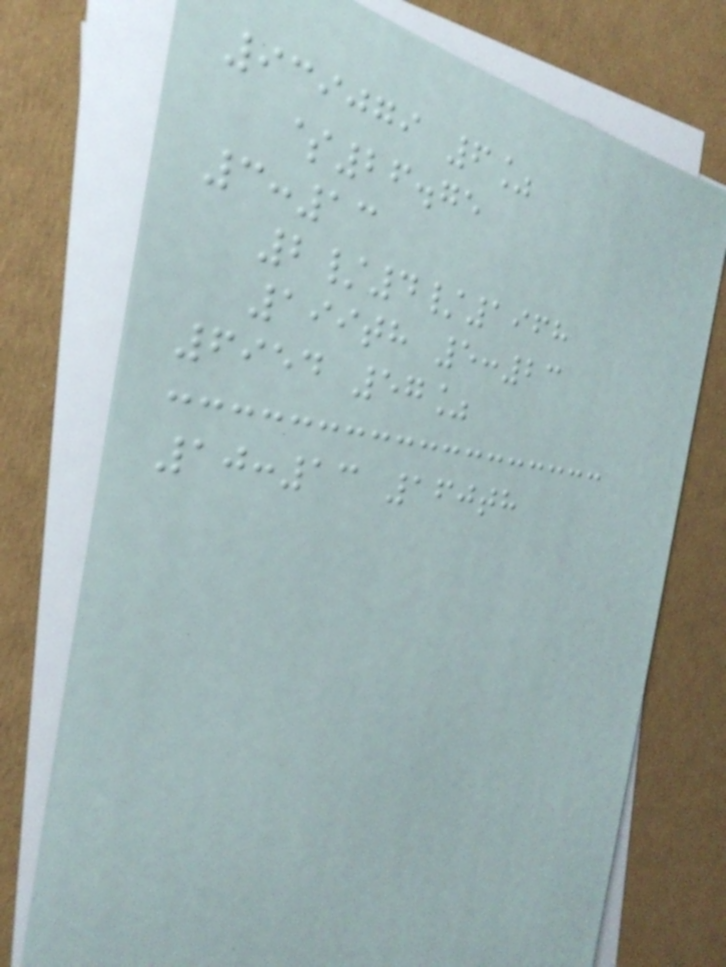939079 6%
$26.75
3:13
2/4/1968
199th 5:23
6954 57%
10:13 160th
